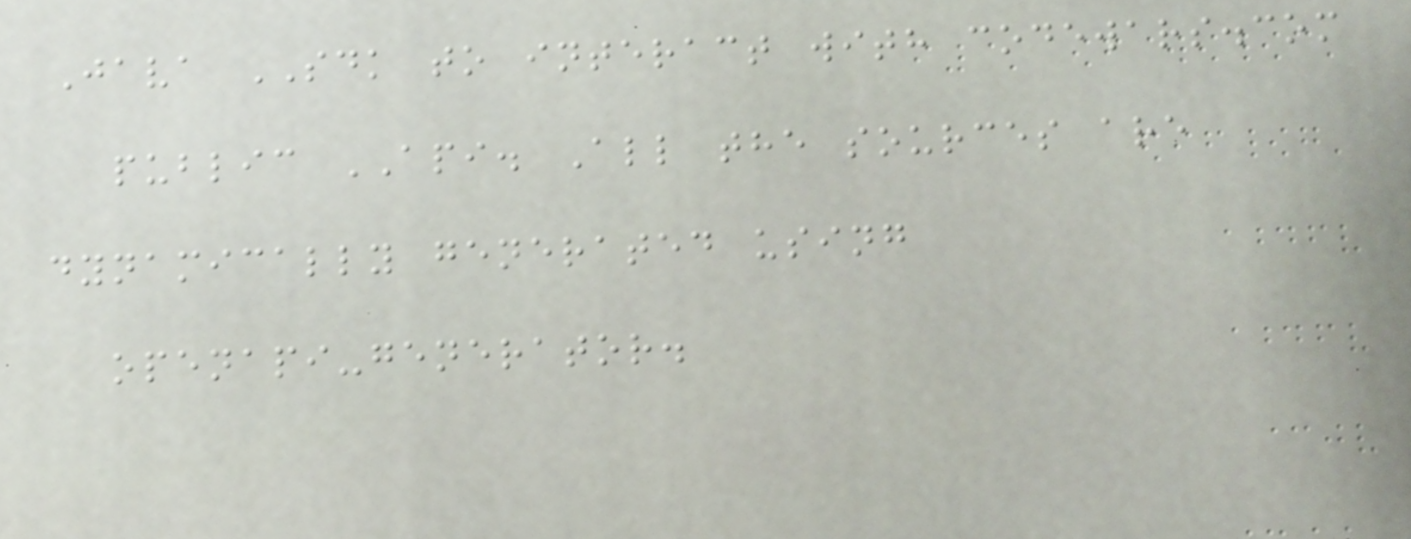Java SDK to interact with codewars.com
public API. All the sources are
dynamically generated using
openapi-generator.
